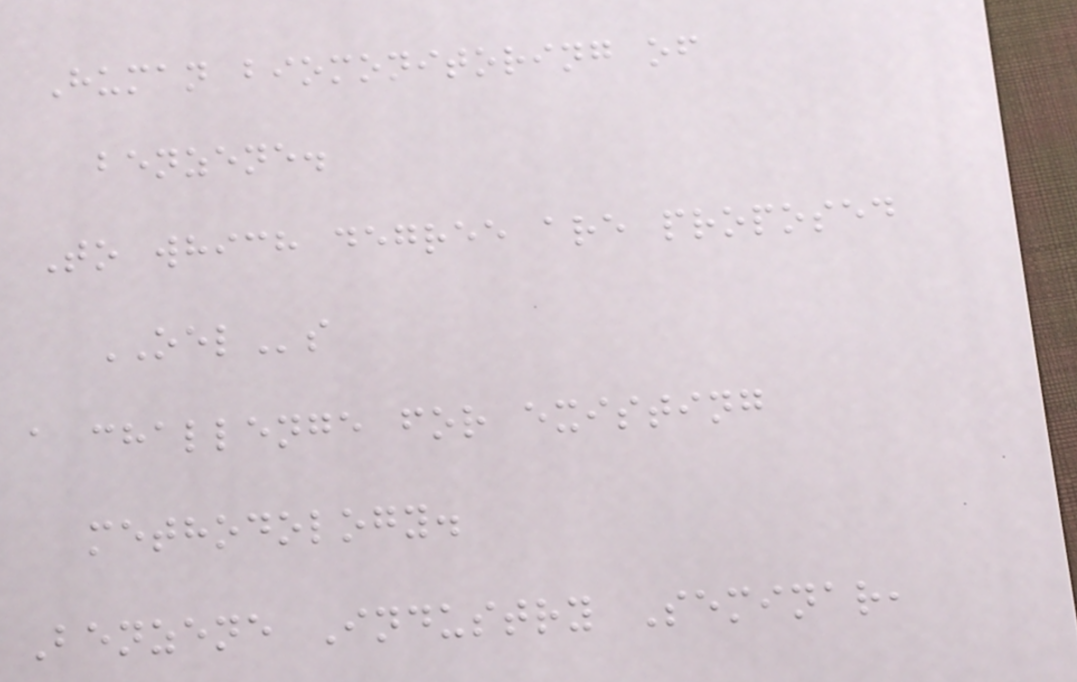Human biomonitoring of
benzene.
To which degree are proposed
OELs
a challenge for existing
methodology.
Benzene Industry Seminar,
